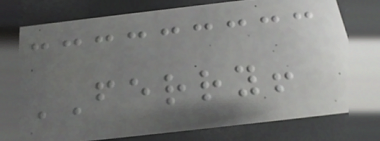FERRY!
